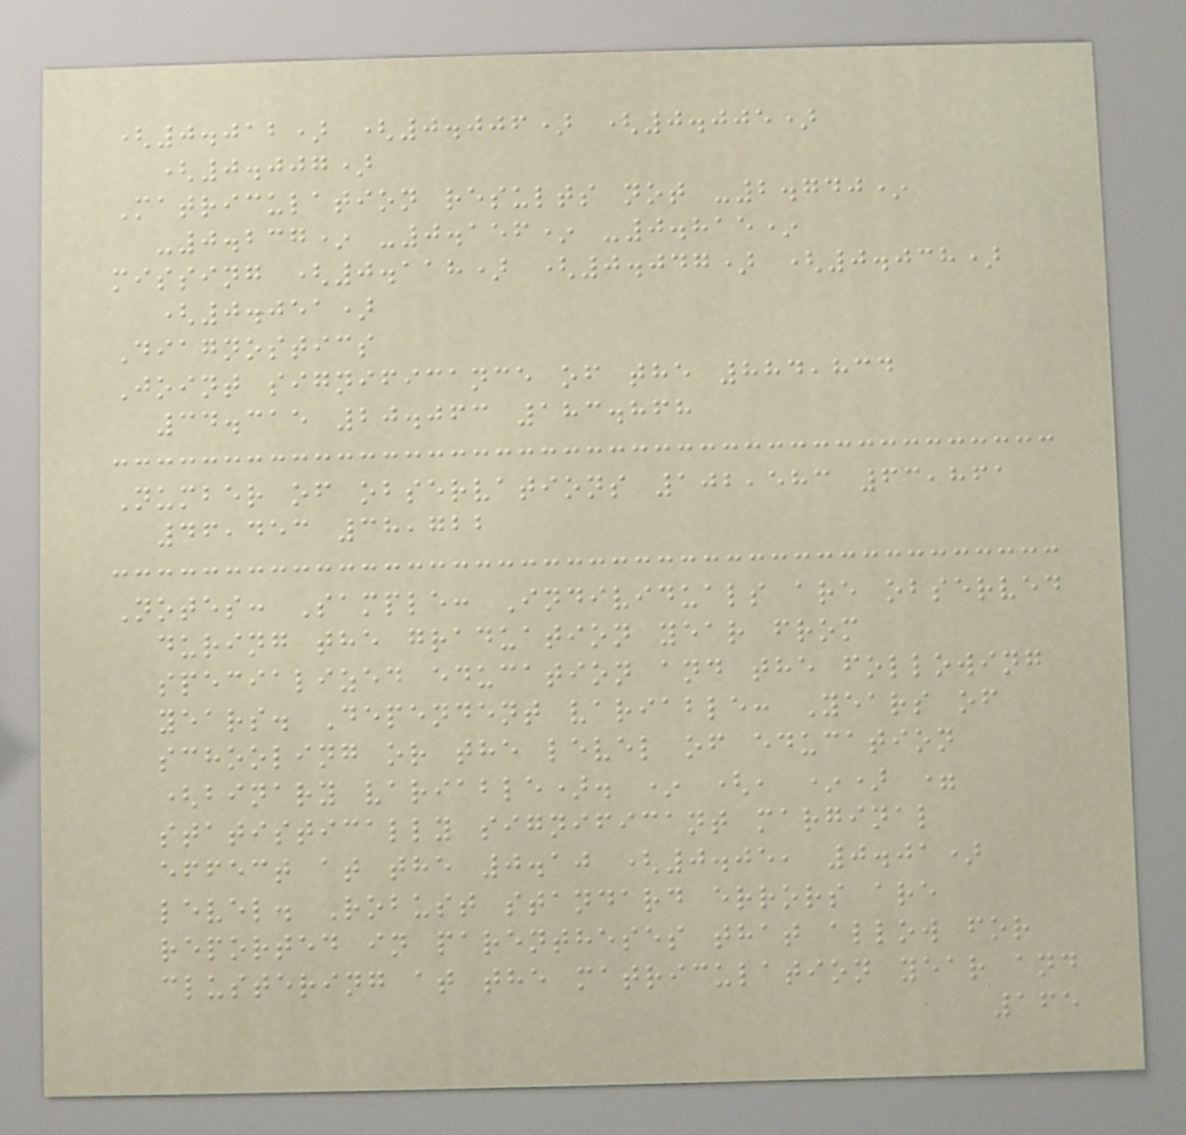(0.012) (0.006) (0.005)
(0.007)
Matriculation results not -2.740*
-0.237* -0.156* -0.815*
missing (0.118) (0.047) (0.038)
(0.051)
Diagnostics
Joint significance of the 884,834
34.315 20.063 183.868
Number of observations 102,583 63,861
46,453 38,722
Notes: Sample: Individuals are observed
during the graduation year from
specialized education and the following
years. Dependent variable: Years of
schooling or the level of education
(binary variable). * (, *) =
statistically significant marginal
effect at the 0.10 (0.05, 0.01)
level. Robust standard errors are
reported in parentheses that allow for
clustering at the matriculation year and
165
